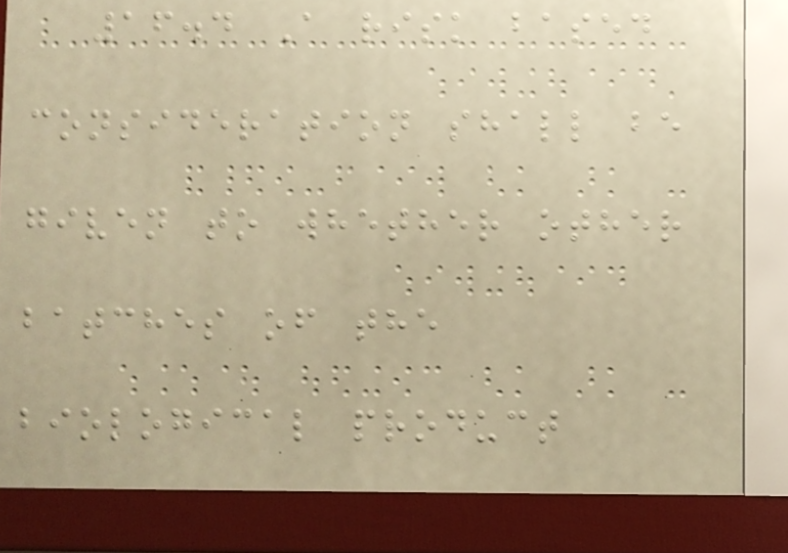16.4 A risk based
consideration shall be
given to whether other
batches of the
biological product
